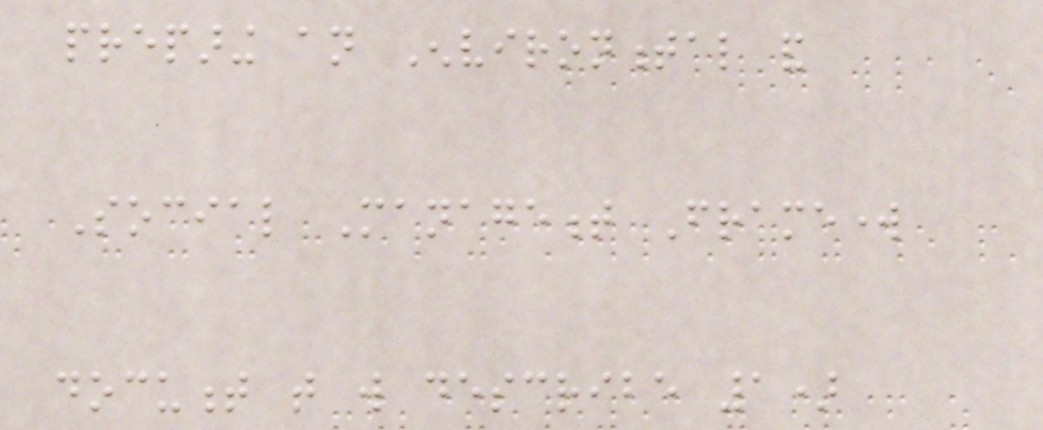preparing an Environmental and
Social Management Framework
document that will describe 1)
